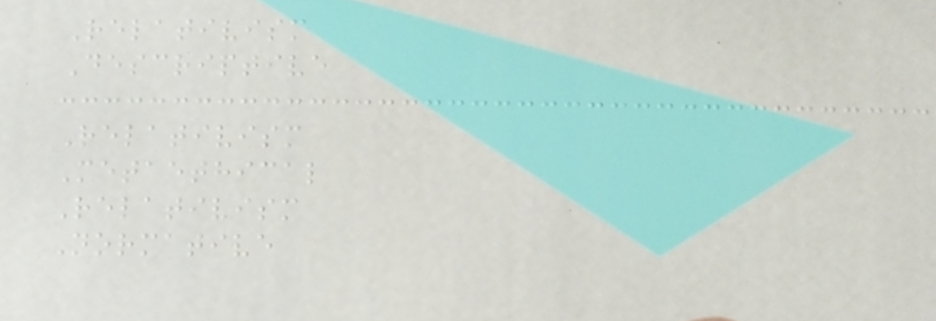Relativism
Descriptive
Relativism
Metaethical
Relativism
Normative
